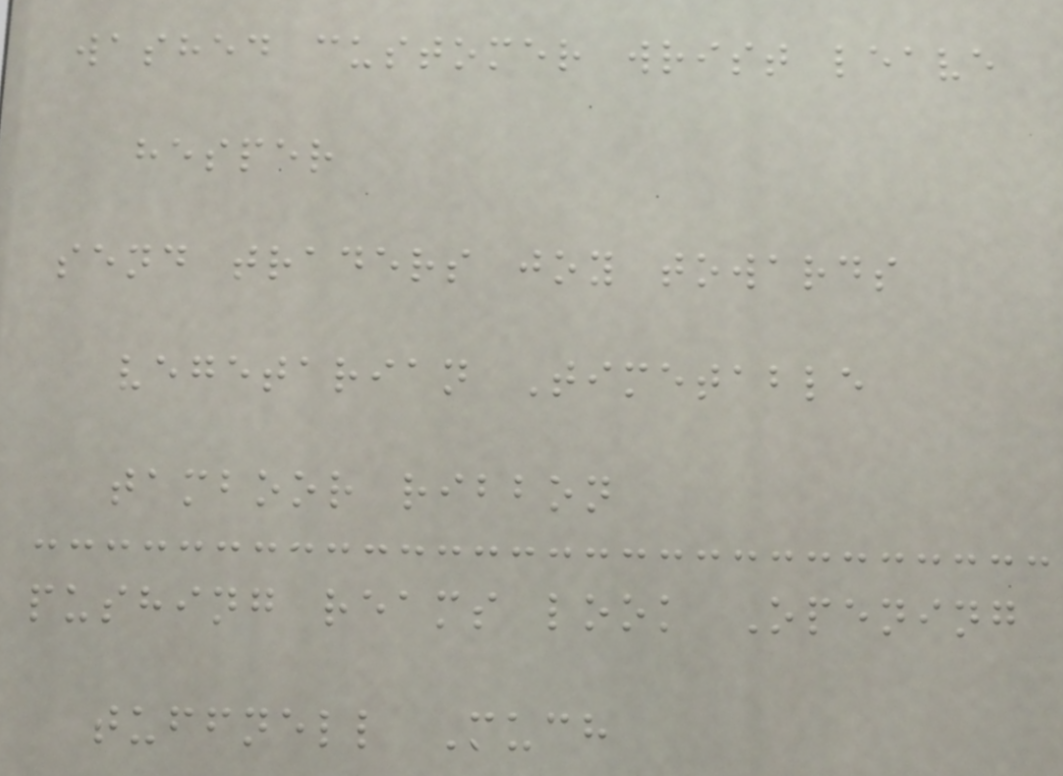washed customer wrist leave
hesper
send traders joy towards
vegetarian Timetable
tamboor ribbon
pushing reams look Opening
tuffnell Much
